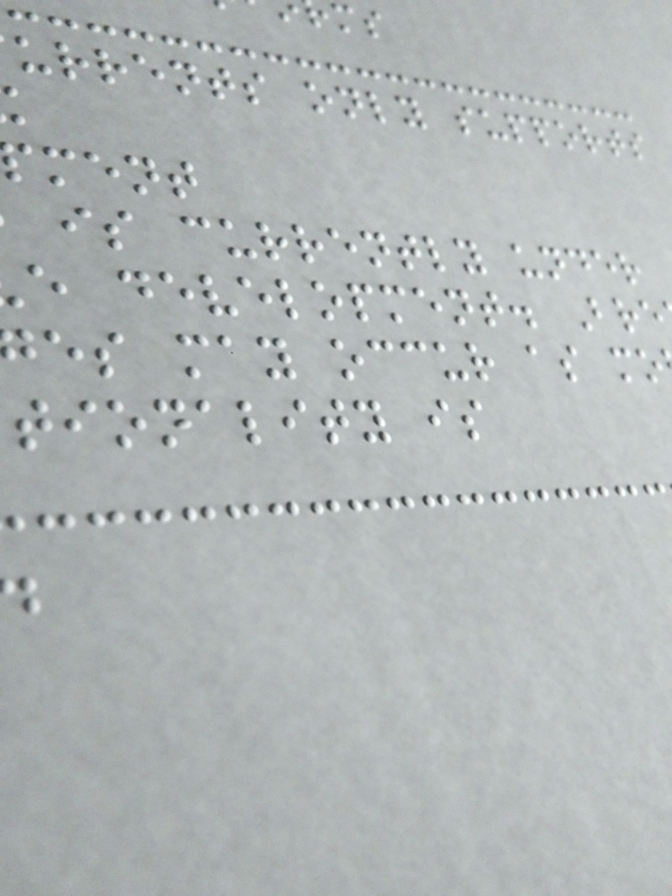urrents only supports
ment
is currently under
e development. Bre
es may occur as mo
tionality is
